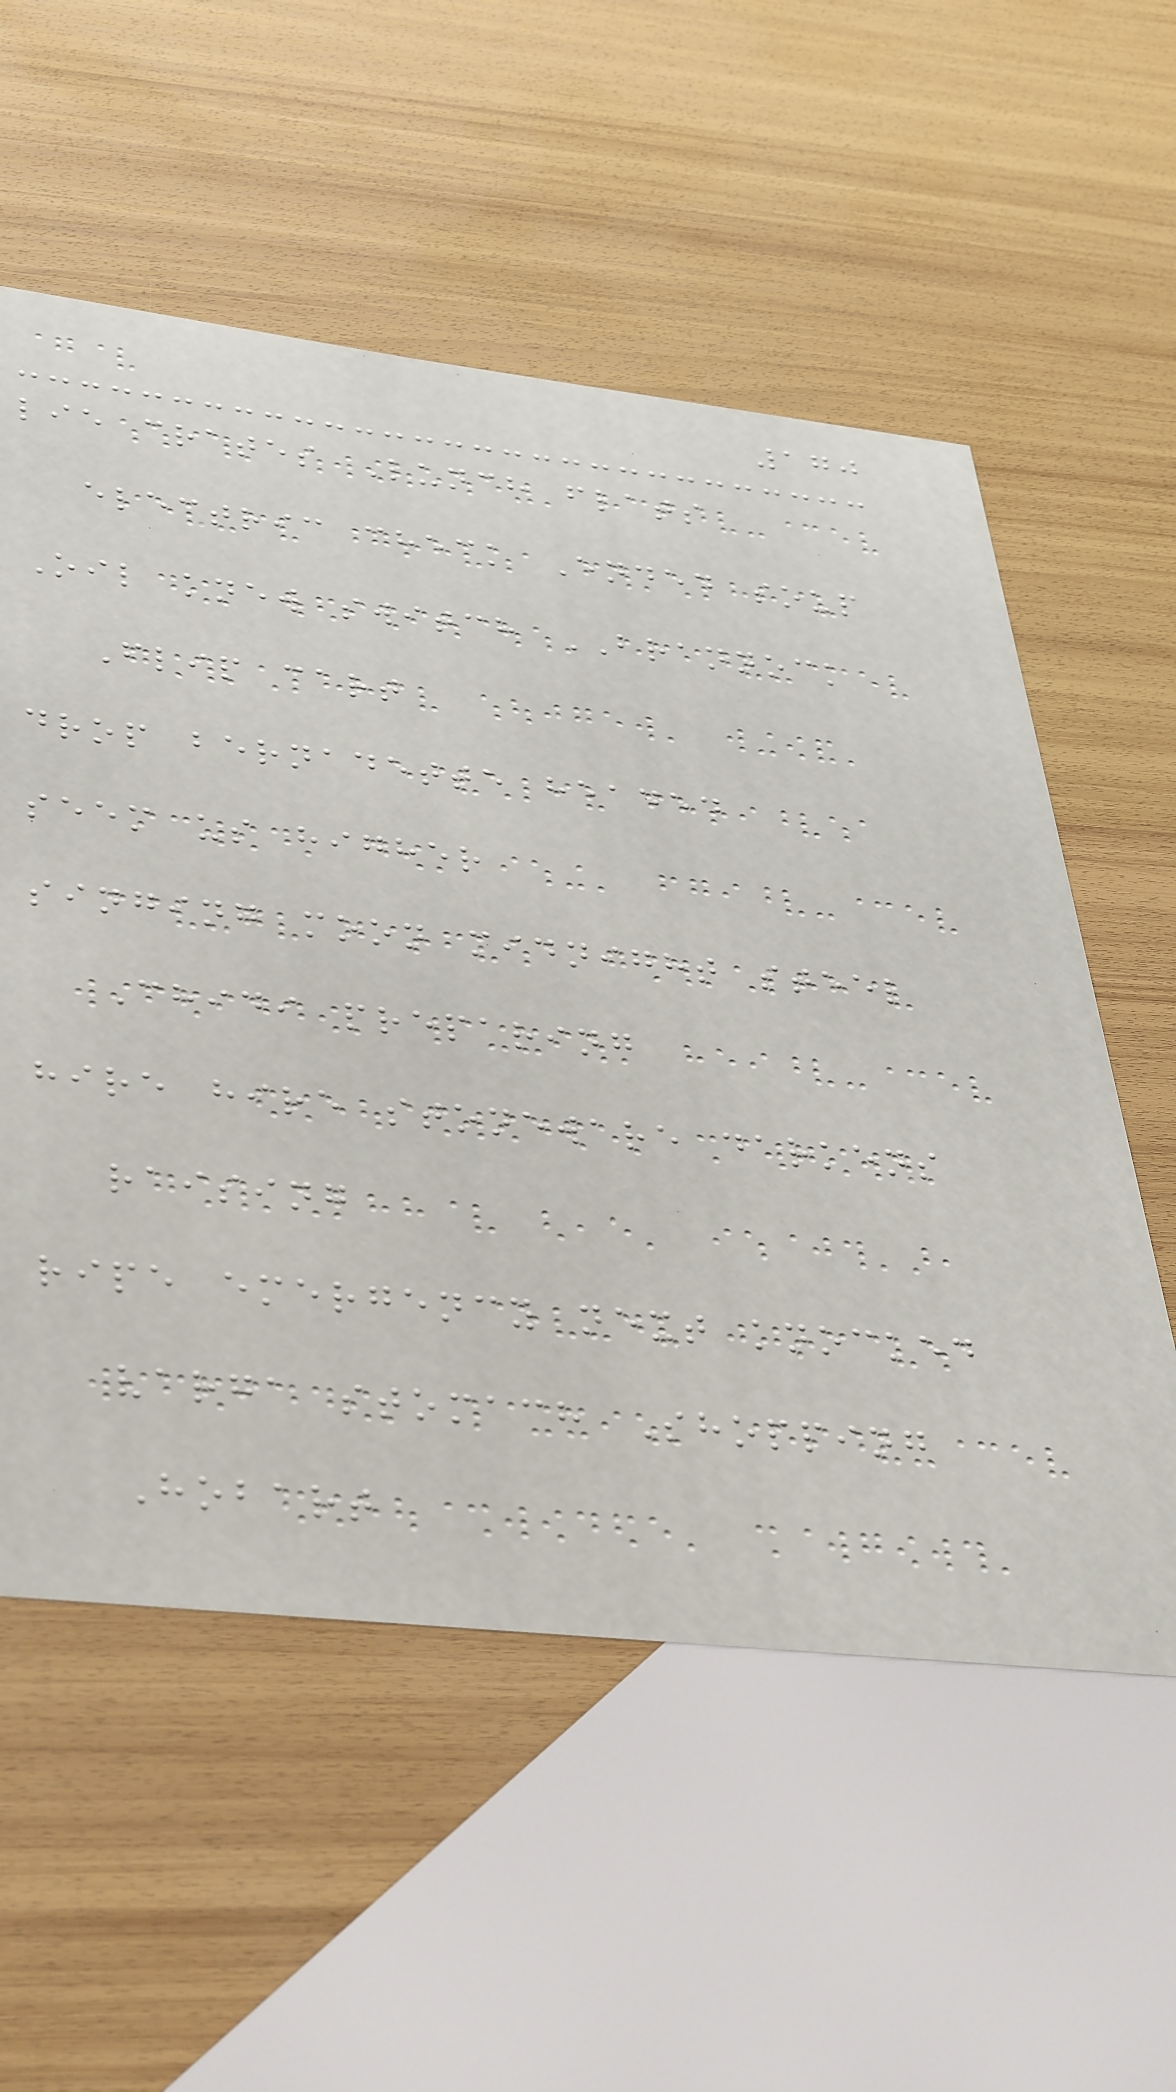170
lie crates Lunch flats
electric check Ended soup
Oil knew switch BRANNOCK
Flip cart
drop bernadette headed
seem us higher
singing moon midnight steel
Chidi preparing
hire hire stoneware darkens
raising
ripe emergency next knocked
varga stomach Shopping
Hobart
